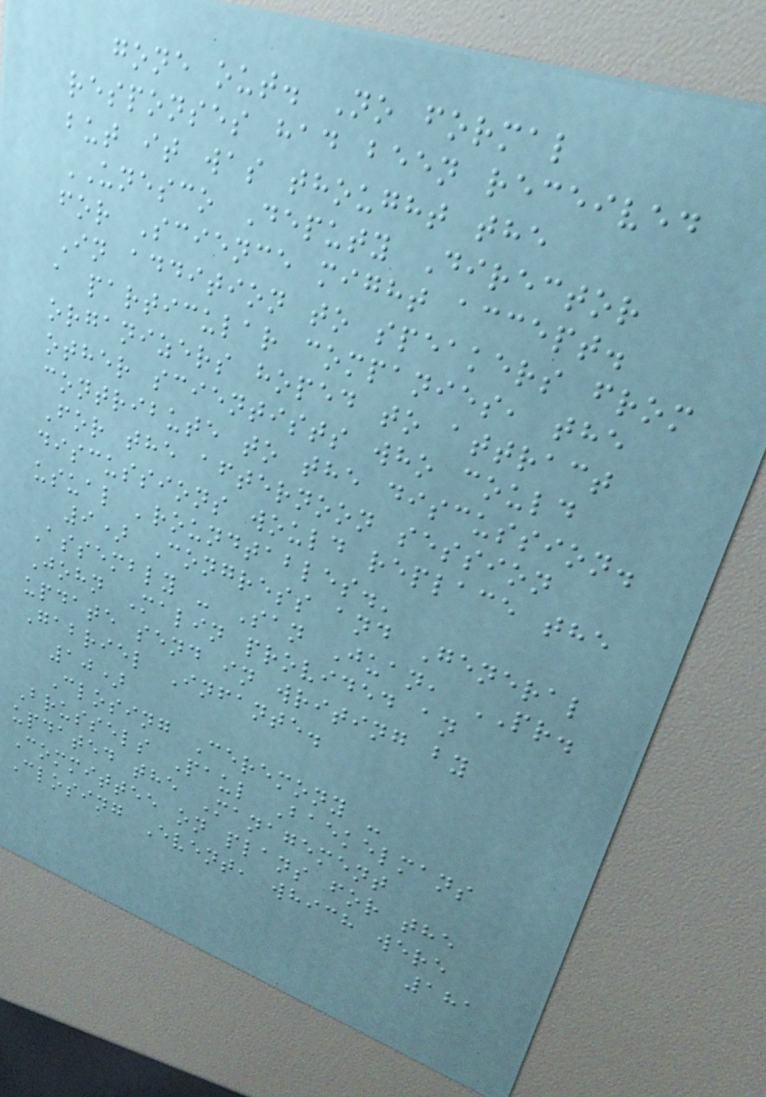gone out. No formal
responses had been received
but it was thought the
UNESCO Deputy Director
for Science might accept.
In addition to speakers from
a particular companies, the
organizers hoped to attract
other scientists who could
contribute to the discussion.
For the afternoon session
discussions would replace the
usual 'roundtables.'
9) Congress and General
Assembly - San Juan, PR.
John Malin provided an
update send in writing by
Gabriel Infante.
10)
Closing Ceremony -
Brussels Paul Baekelmans
updated the Management
Committee on plans for the
Closing Event, which were
181
